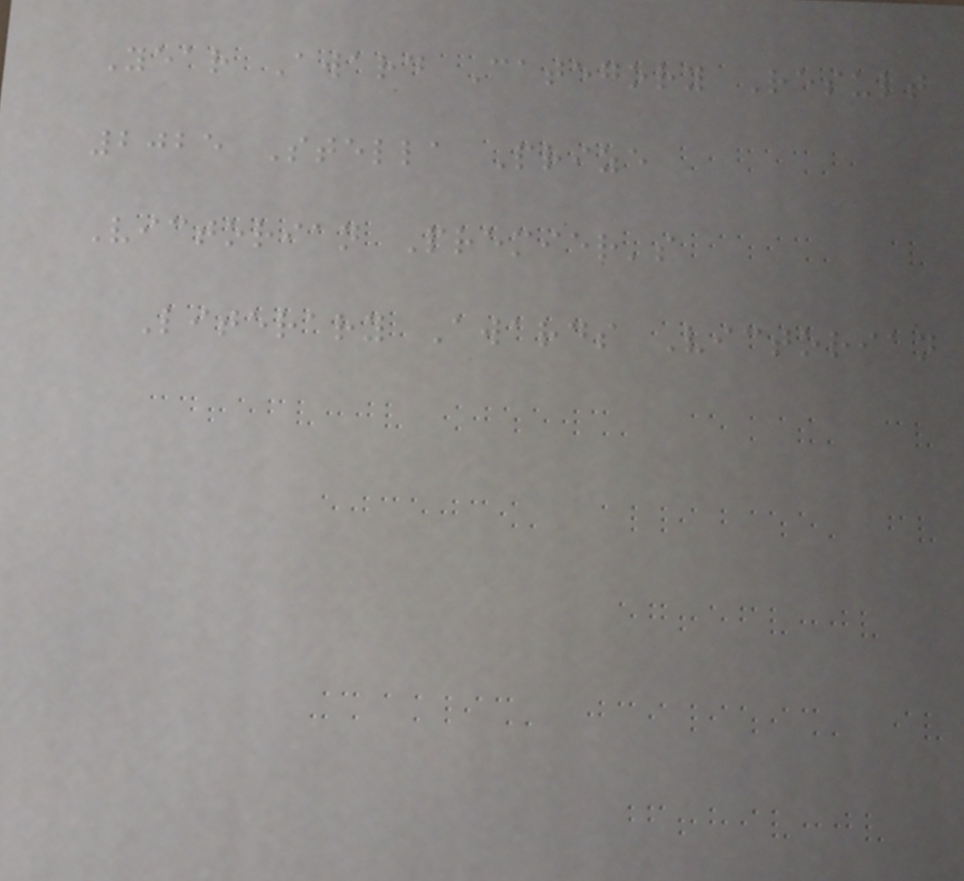Year Award Category Result
2025 Stella Prize
Victorian Premier's
Literary Awards Victorian
